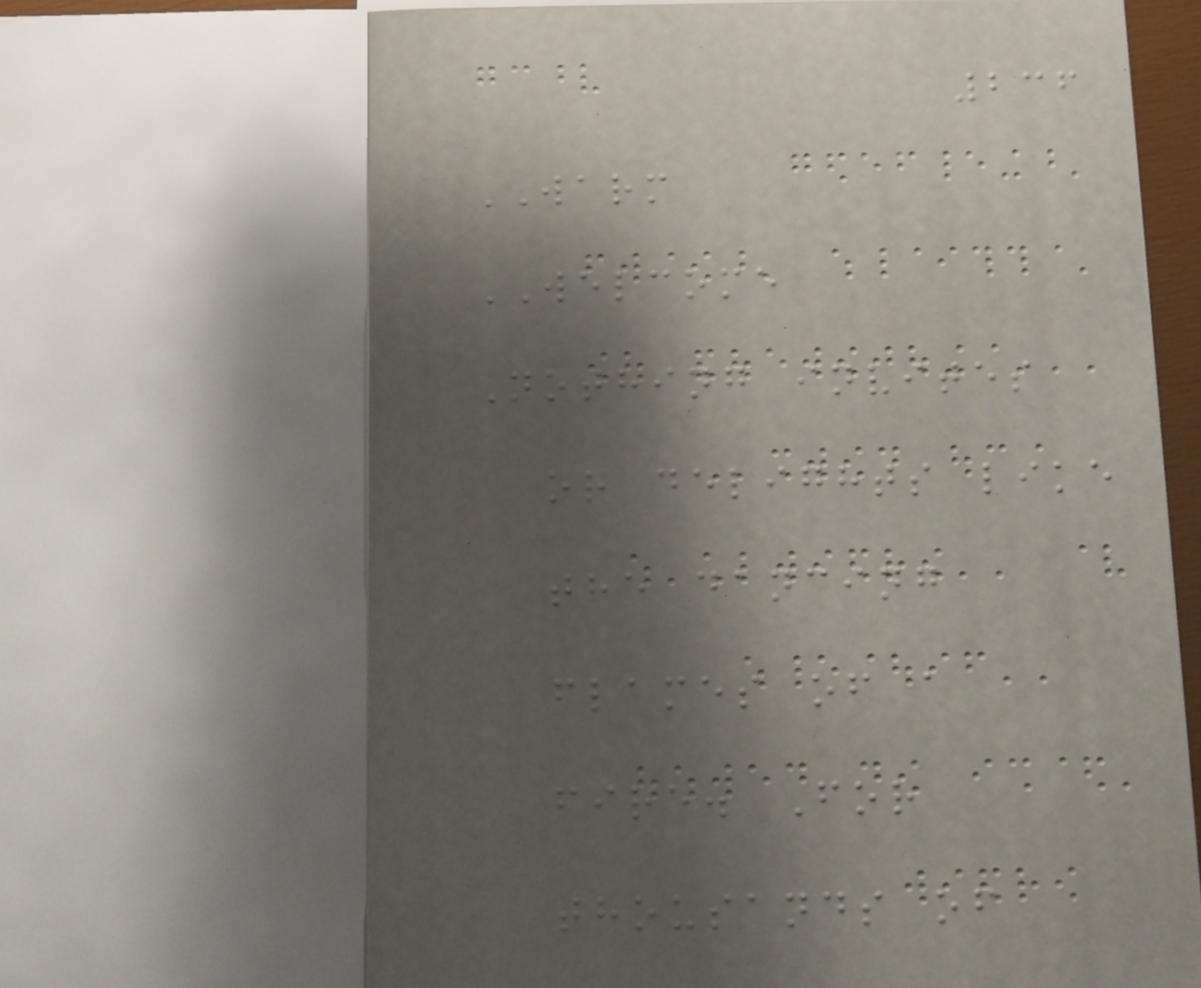236
WARM
WELCOME
Nothing invites
or delights like
the dancing
flames of a
fire. For
thousands of
